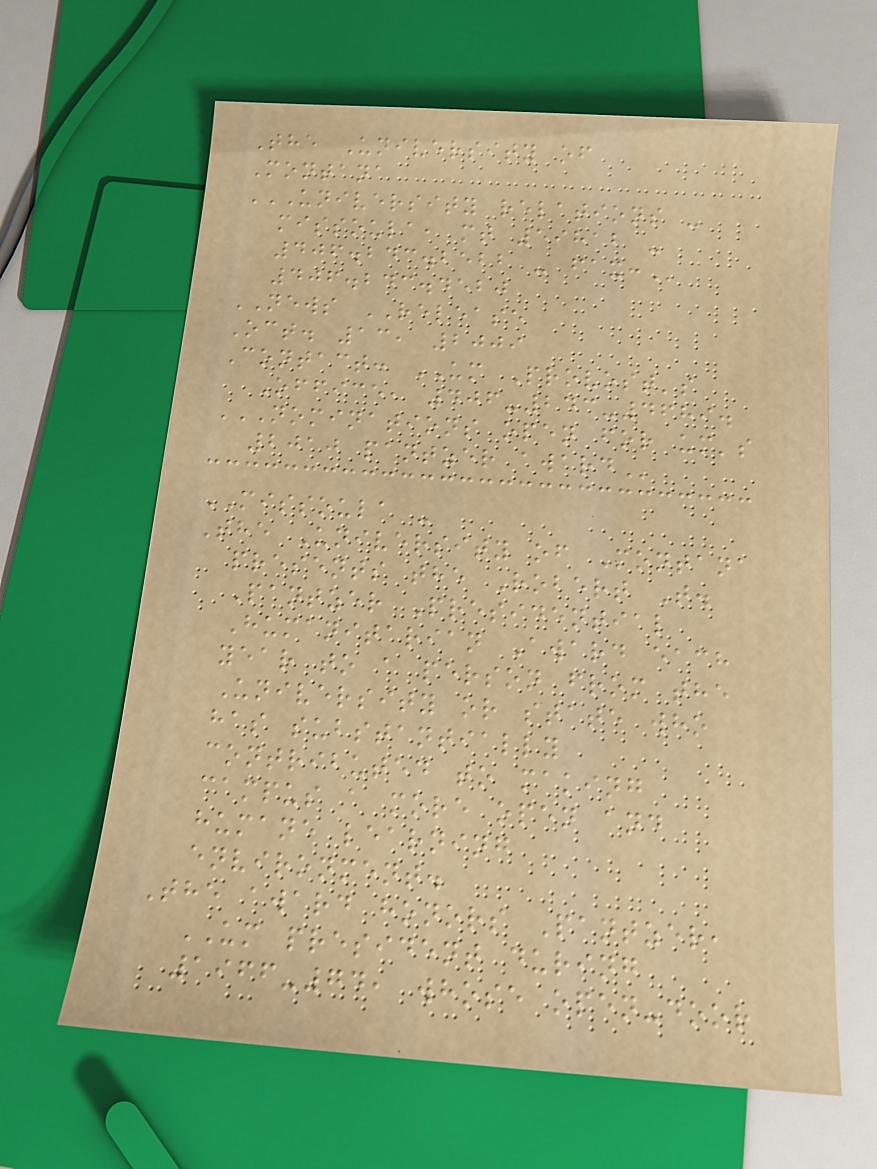The University of
Montana
UNIVERSITY RELATIONS -
MISSOULA, MT 59812 -
406.243.2522 - FAX:
406.243.4520
NEWS RELEASE
Oct. 13, 2009
Contact: UM Provost's
Office, 406-243-4689.
NOMINATIONS OPEN FOR UM'S
2010 PANTZER AWARD
MISSOULA -
The University of Montana
presents the Robert T.
Pantzer Presidential
Humanitarian Award each
year to a person from the
University or state who
has substantially
contributed to making
campus a more open and
humane learning
environment.
The award honors Pantzer,
UM president during
1966-74, whose open-door
